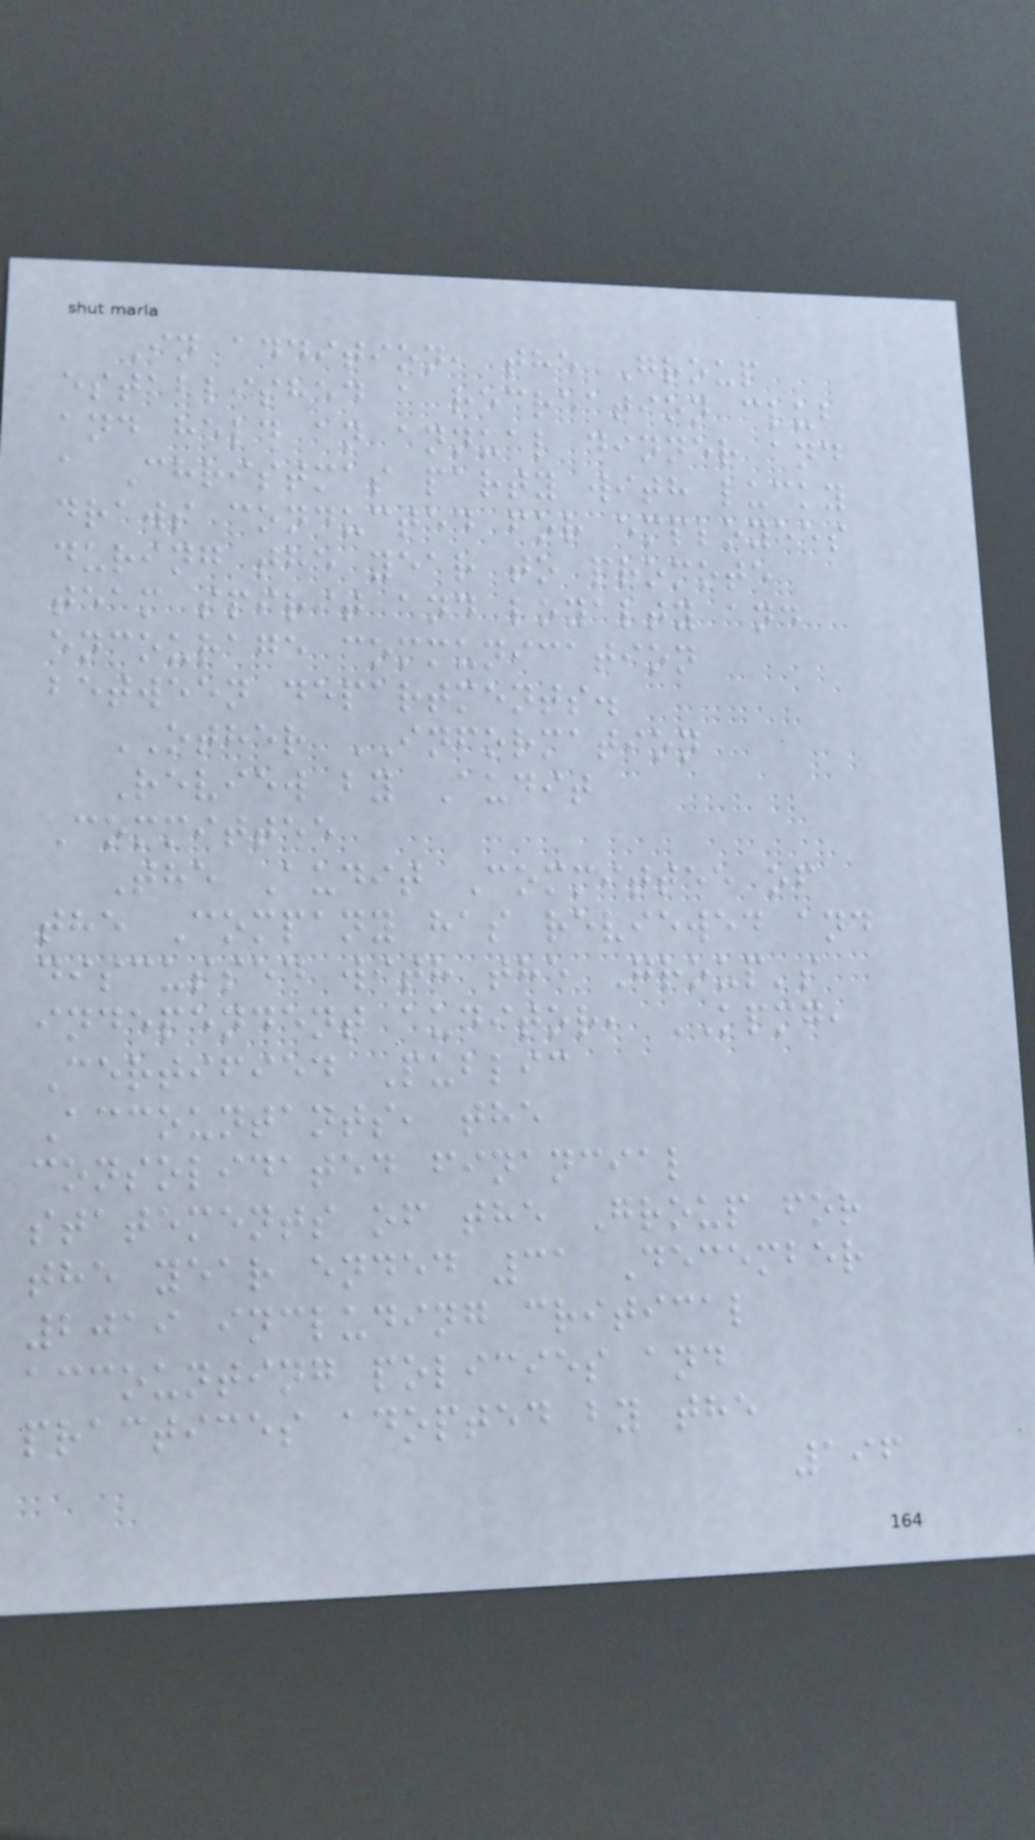In addition, the Group
established a recreation club
and held an annual dinner and
a Christmas party with lucky
draws conducted for employees
during the year to promote
team spirit and loyalty and
encourage communication
between departments.
OTHER INFORMATION
Review by Audit
Committee
The Audit Committee of
the Company has reviewed and
discussed with the Group's
independent auditor, KPMG,
Certified Public
Accountants, the
consolidated financial
statements of the Group for
the year ended 31 December
2019 including critical
accounting policies and
practices adopted by the
196
